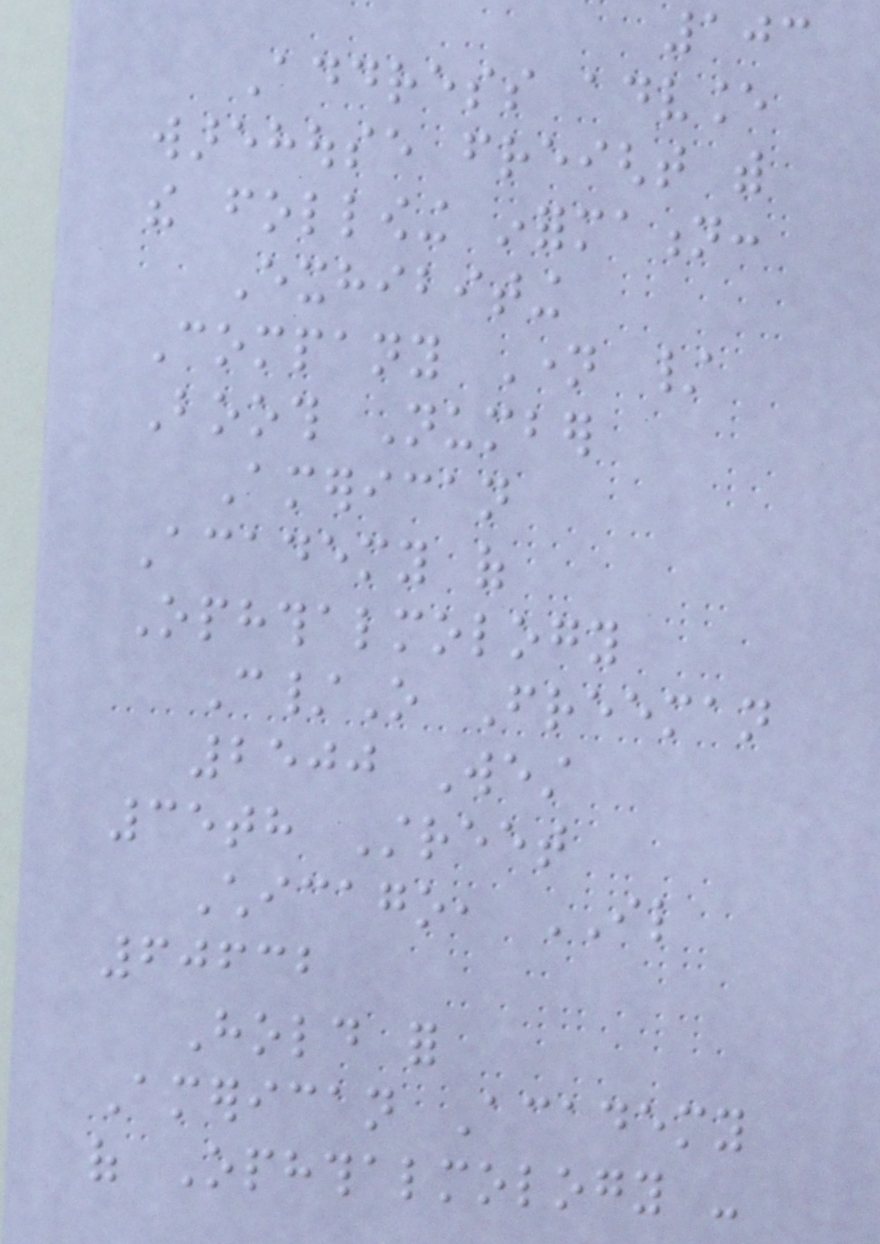103
Address advance
warehouse freight with
the following information:
Exhibiting
Company Name /
Booth Number
American
Academy of
Ophthalmology
C/O Freeman
2500 West
35th Street
Chicago, IL
60632
Hold for
American Academy
of Ophthalmology -
